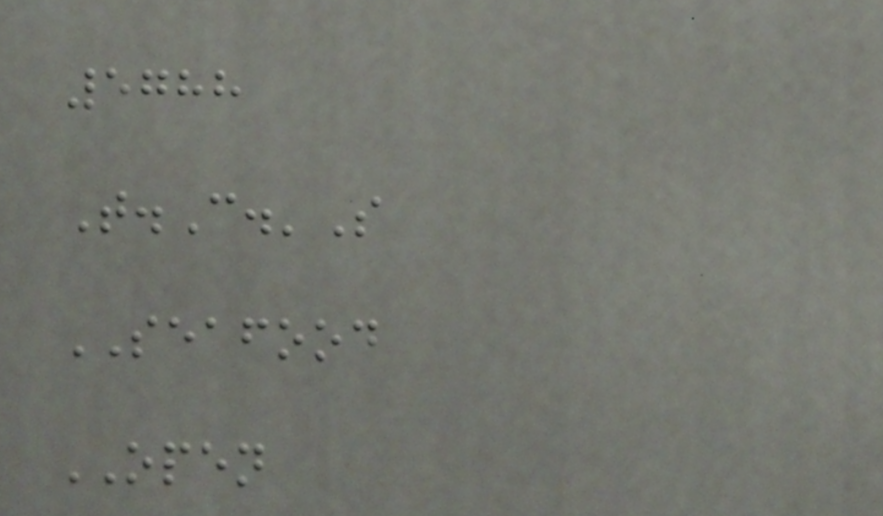5788
T.C.'S
SEAFOOD
OPEN
